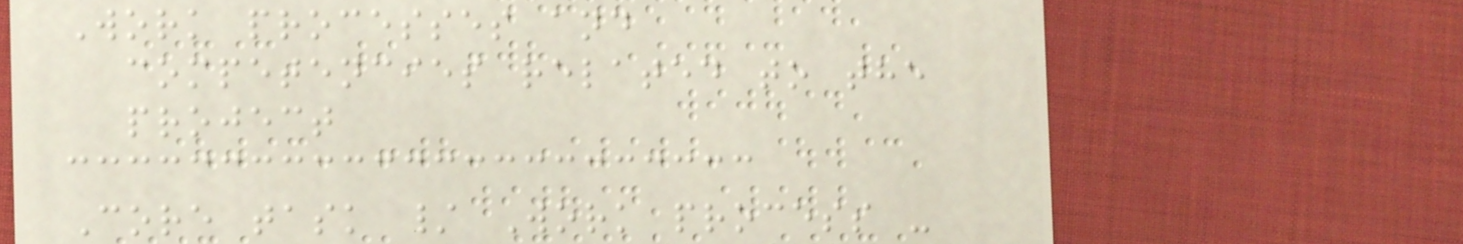Work processes and
competencies related to the
project
Core task / Work process -
